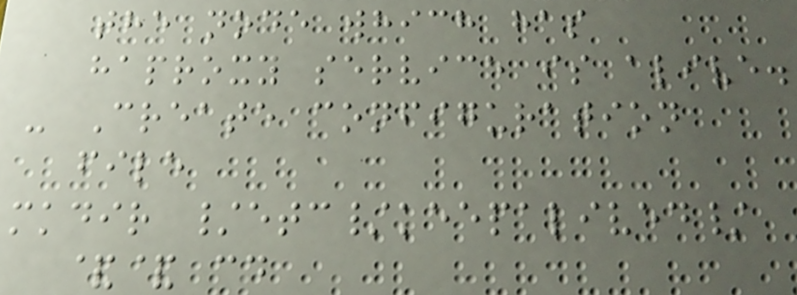the node which has
haproxy service is alive.
- Create configuration
file
mkdir /etc/keepalived/
&& cd
